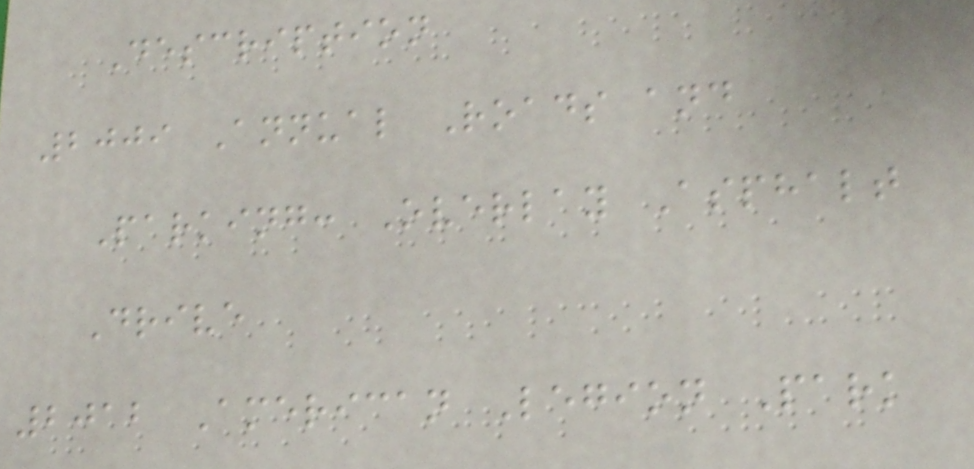Description
2009 Annual Roads and
Parking: Overlay Asphalt
Drive
2012 American Legion Park
